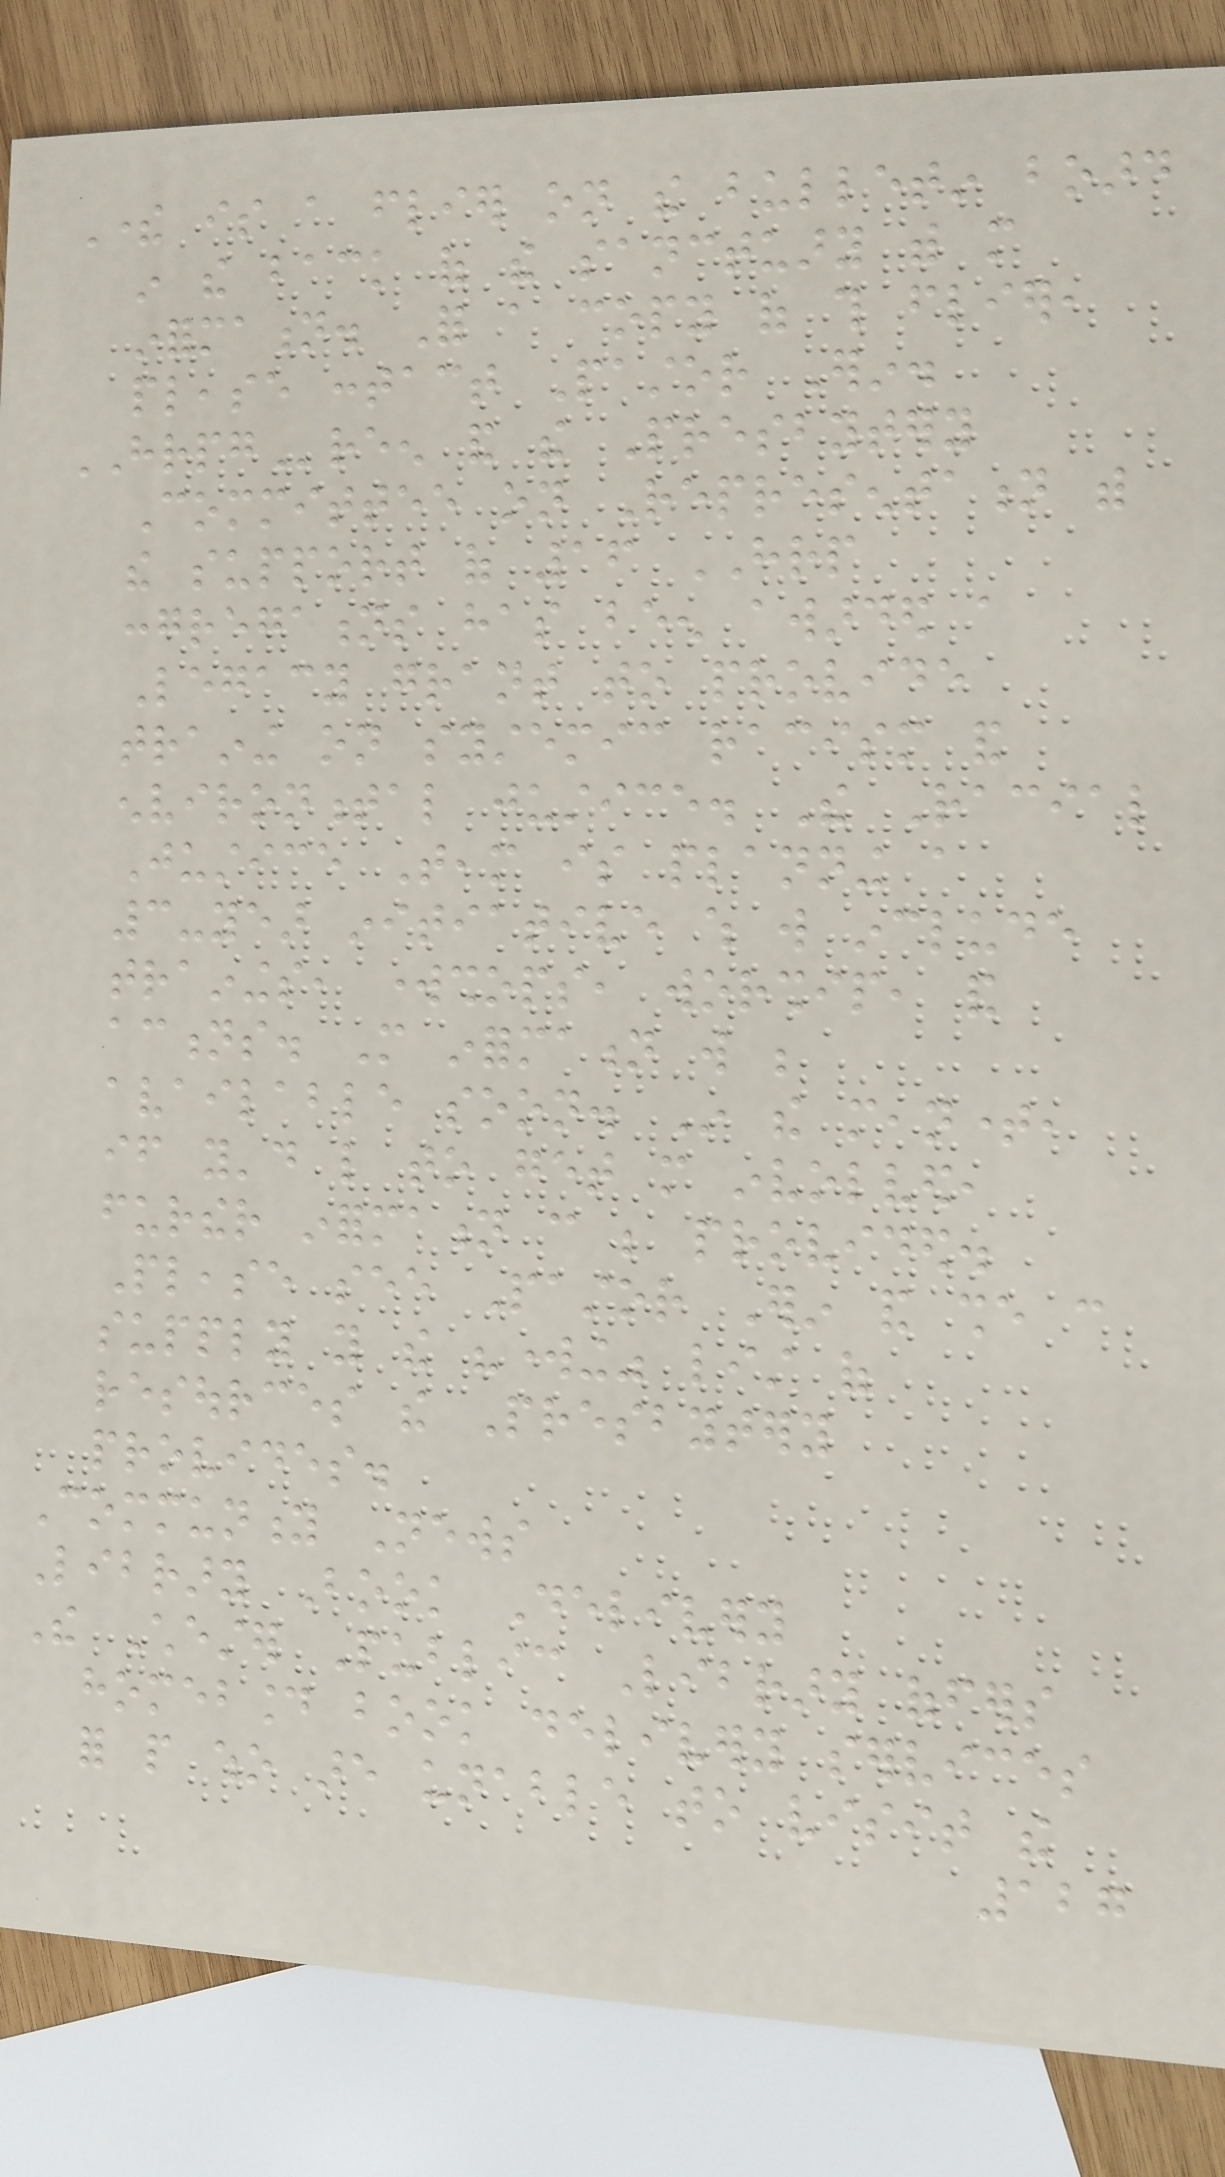There is a flier on the bulletin board
in the back of the sanctuary with more
information. For a copy of this flier,
please contact Pastor Erin.
HRPGreen and the Presbytery
Committee on Representation with
the support of 16 HRP
congregations has been awarded a
Legacy grant to provide
training on systemic racism and
environmental justice. The Racial
Justice Team is planning a
3-year initiative which will include
trainings, workshops, worship, and
actions. More information will be
available soon. In the meantime,
if you'd like to get more involved,
further information can be provided.
Please see Pastor Erin and she can
supply you the "working" list of
resources the Presbytery
provides.
Community News
Library Book Delivery
The Chester Public Library offers
homebound book delivery services
for people who are unable to visit the
127
